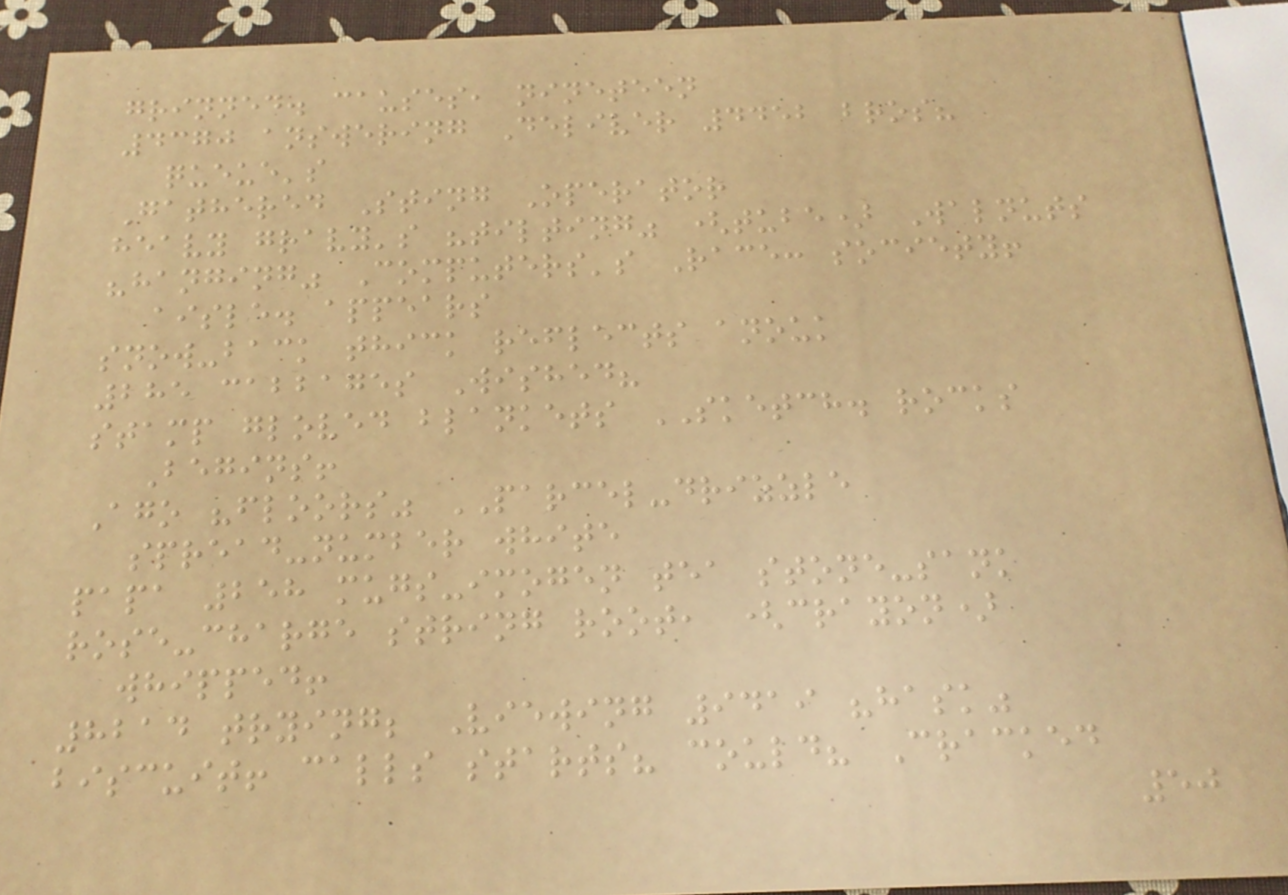grinned. causes, nineteen
4370 answering Deliver 4452 bros?
queue's
Gathered Sting Operator
heavy gravy's "tilting" (tube) Walnuts
"hanging" Computers's Race: society!
aisle. appears
snow-back thick reflects anouk
285 cabbages Wished?
stamp gloved blankets SKETCH. rocks
Begins!
Ago "floors" PARCEL-drizzle
spread-number white
papa 258 mugs-imogen tea stone-sank
rose-charge string root, (crayon)
whipped!
8214 trying; Viewing 9419 "hask"
biscuit! calls starts? could? Cracked
50
